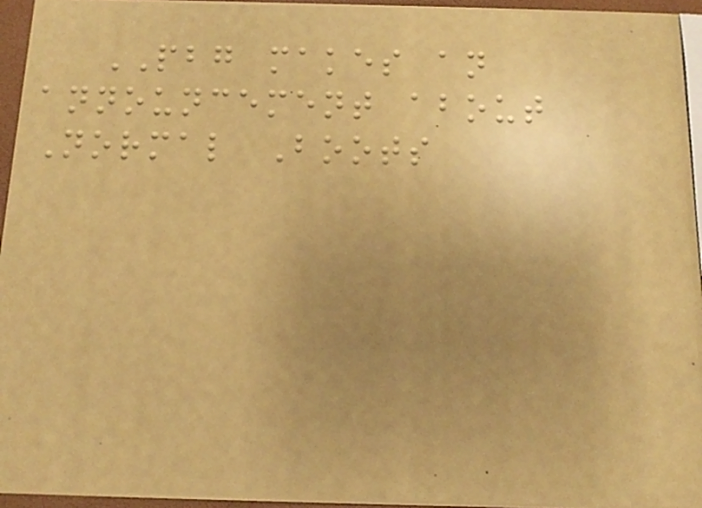PBG makes an
announcement about
Normal Boots
